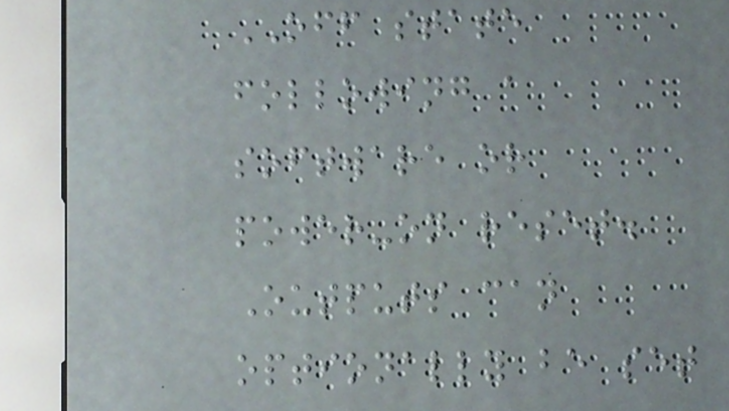OFF state
following a
software or
power-on reset.
Outputs can
optionally be set
